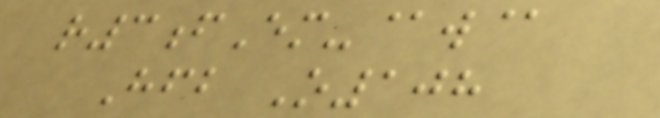r3fEm-@w@
Hfb O108
